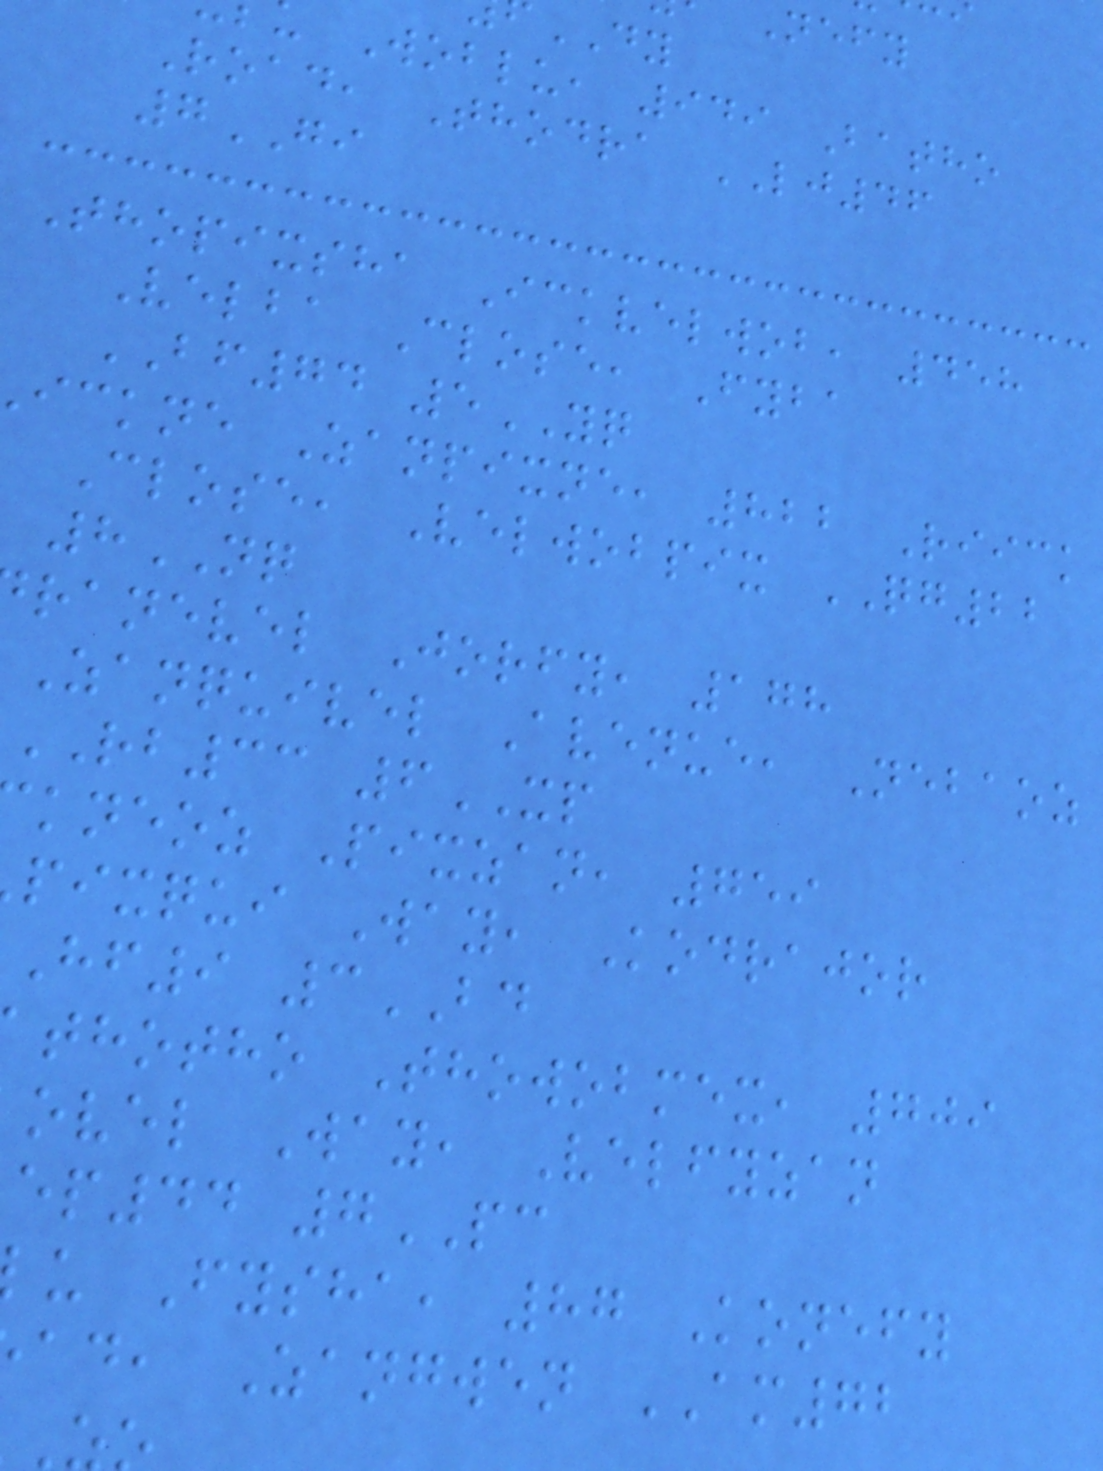DY
Woblu, 949 Batho
Road, Thodra LJ46
7GI
Thopixsha Ickvelwob, 458
Velba Close, Fyba
BF74 5YQ
ickne Zanpixne, 822 Riick
Close, Velwobpix QG22
8NQ
ranevel Jorfy, 178
Zanquivel Avenue, Nebaoz
RB33 6XP
kneoz Pixzan, 759
pixqui Way, Kodrajor
hf9 3BD
thotho Thowobmex, 709
ovel Way, Velfyzan
ep44 7PC
u Fysha, 87 Konefy
ad, Zangwen AM72
